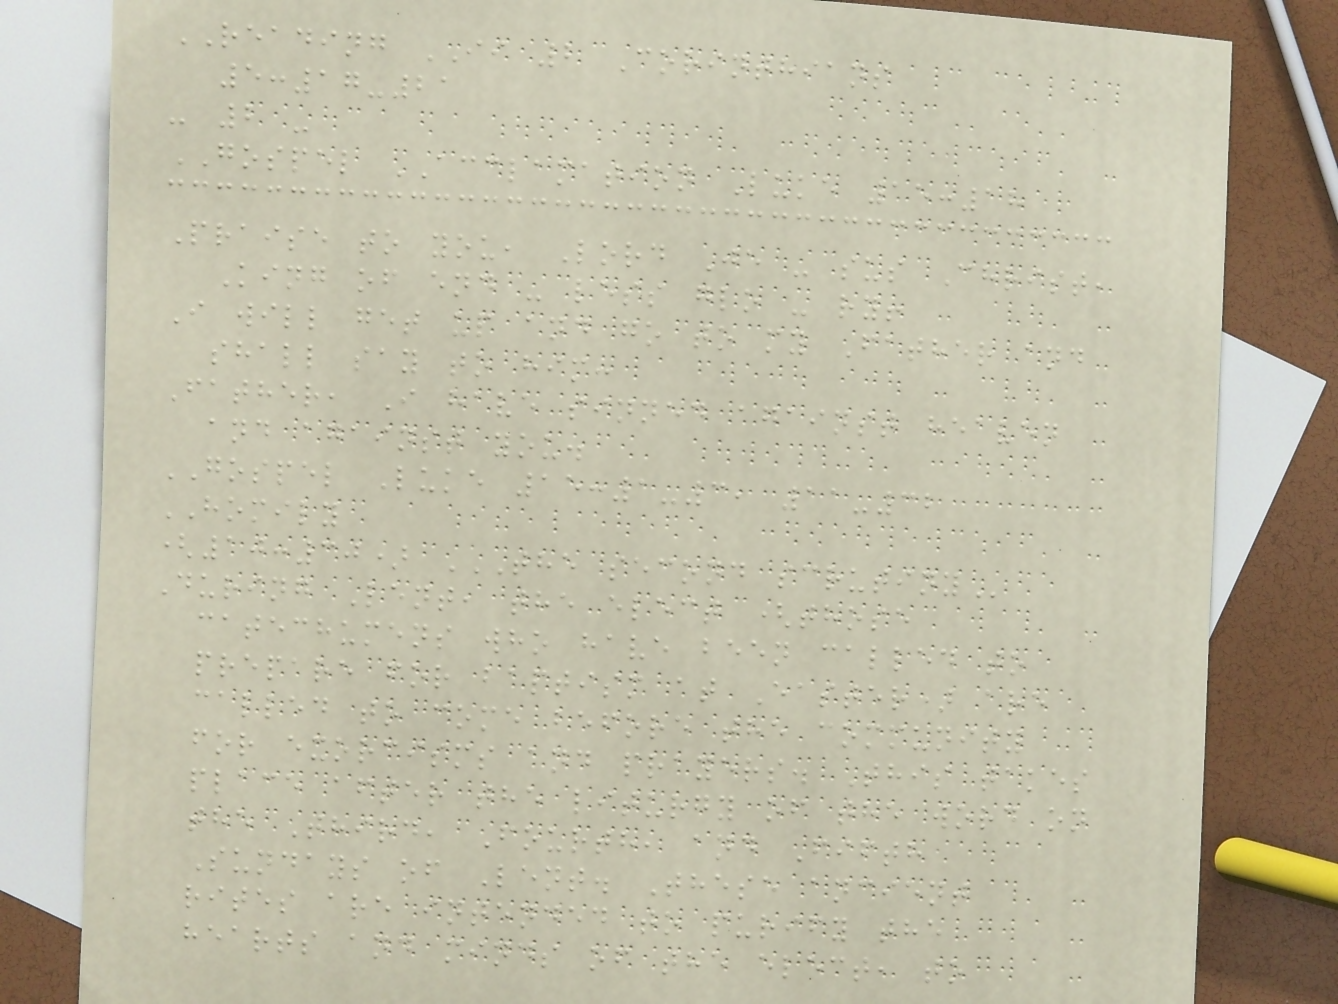READING II 2 Corinthians
5:17-21
- 2 -
GOSPEL ACCLAMATION Luke 15:18
Praise to you, Lord Je - sus Christ,
King of end - less glo - ry!
I will get up and go to my Father and
shall say to him:
Father, I have sinned against heaven
and against you.
GOSPEL Luke 15:1-3, 11-32
HOMILY
(10:30) THE SECOND SCRUTINY
During Lent, the elect (those
catechumens who have been called to
prepare for baptism at Easter) are
called to come before the community
for exorcisms and prayers. This takes
place after the liturgy of the word on
the Third, Fourth, and Fifth
Sundays of Lent. These ancient
rites are intended to purify the
hearts and minds of the elect, to
